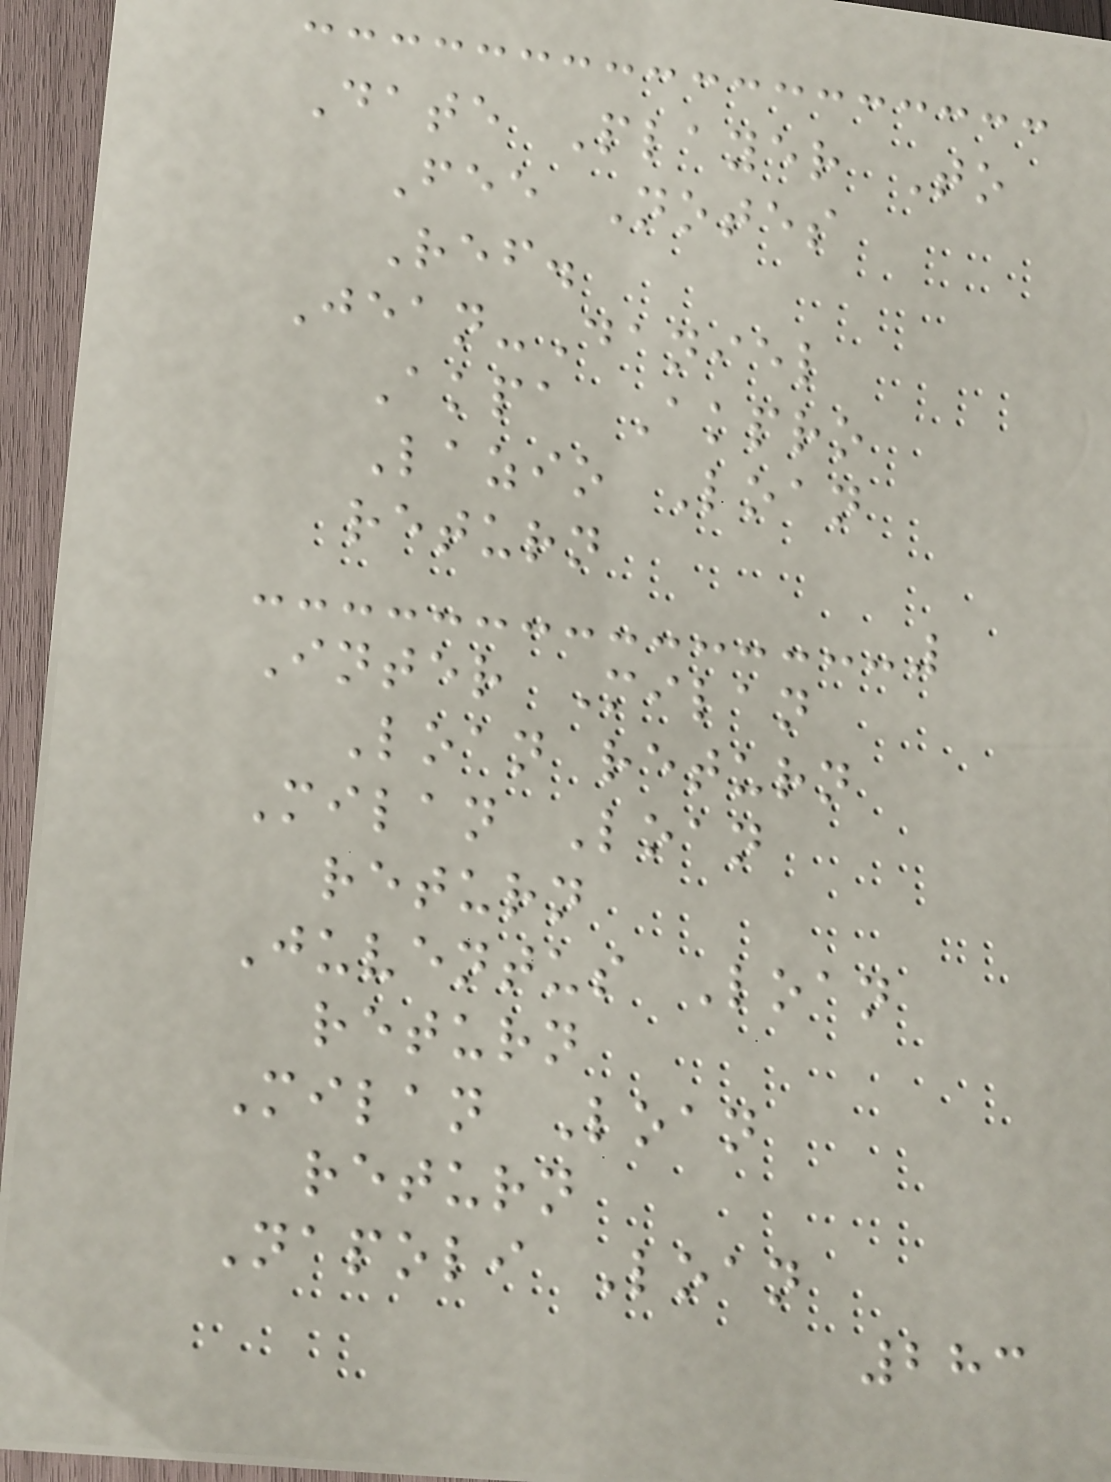Date Player To
Fee Notes
Ref.
Jean-Daniel
Akpa Akpro
Lazio Loan
return
Inter Milan
Loan return
Milan Loan
return
Juventus Loan
return
Milan Loan
return
Napoli Loan
283
